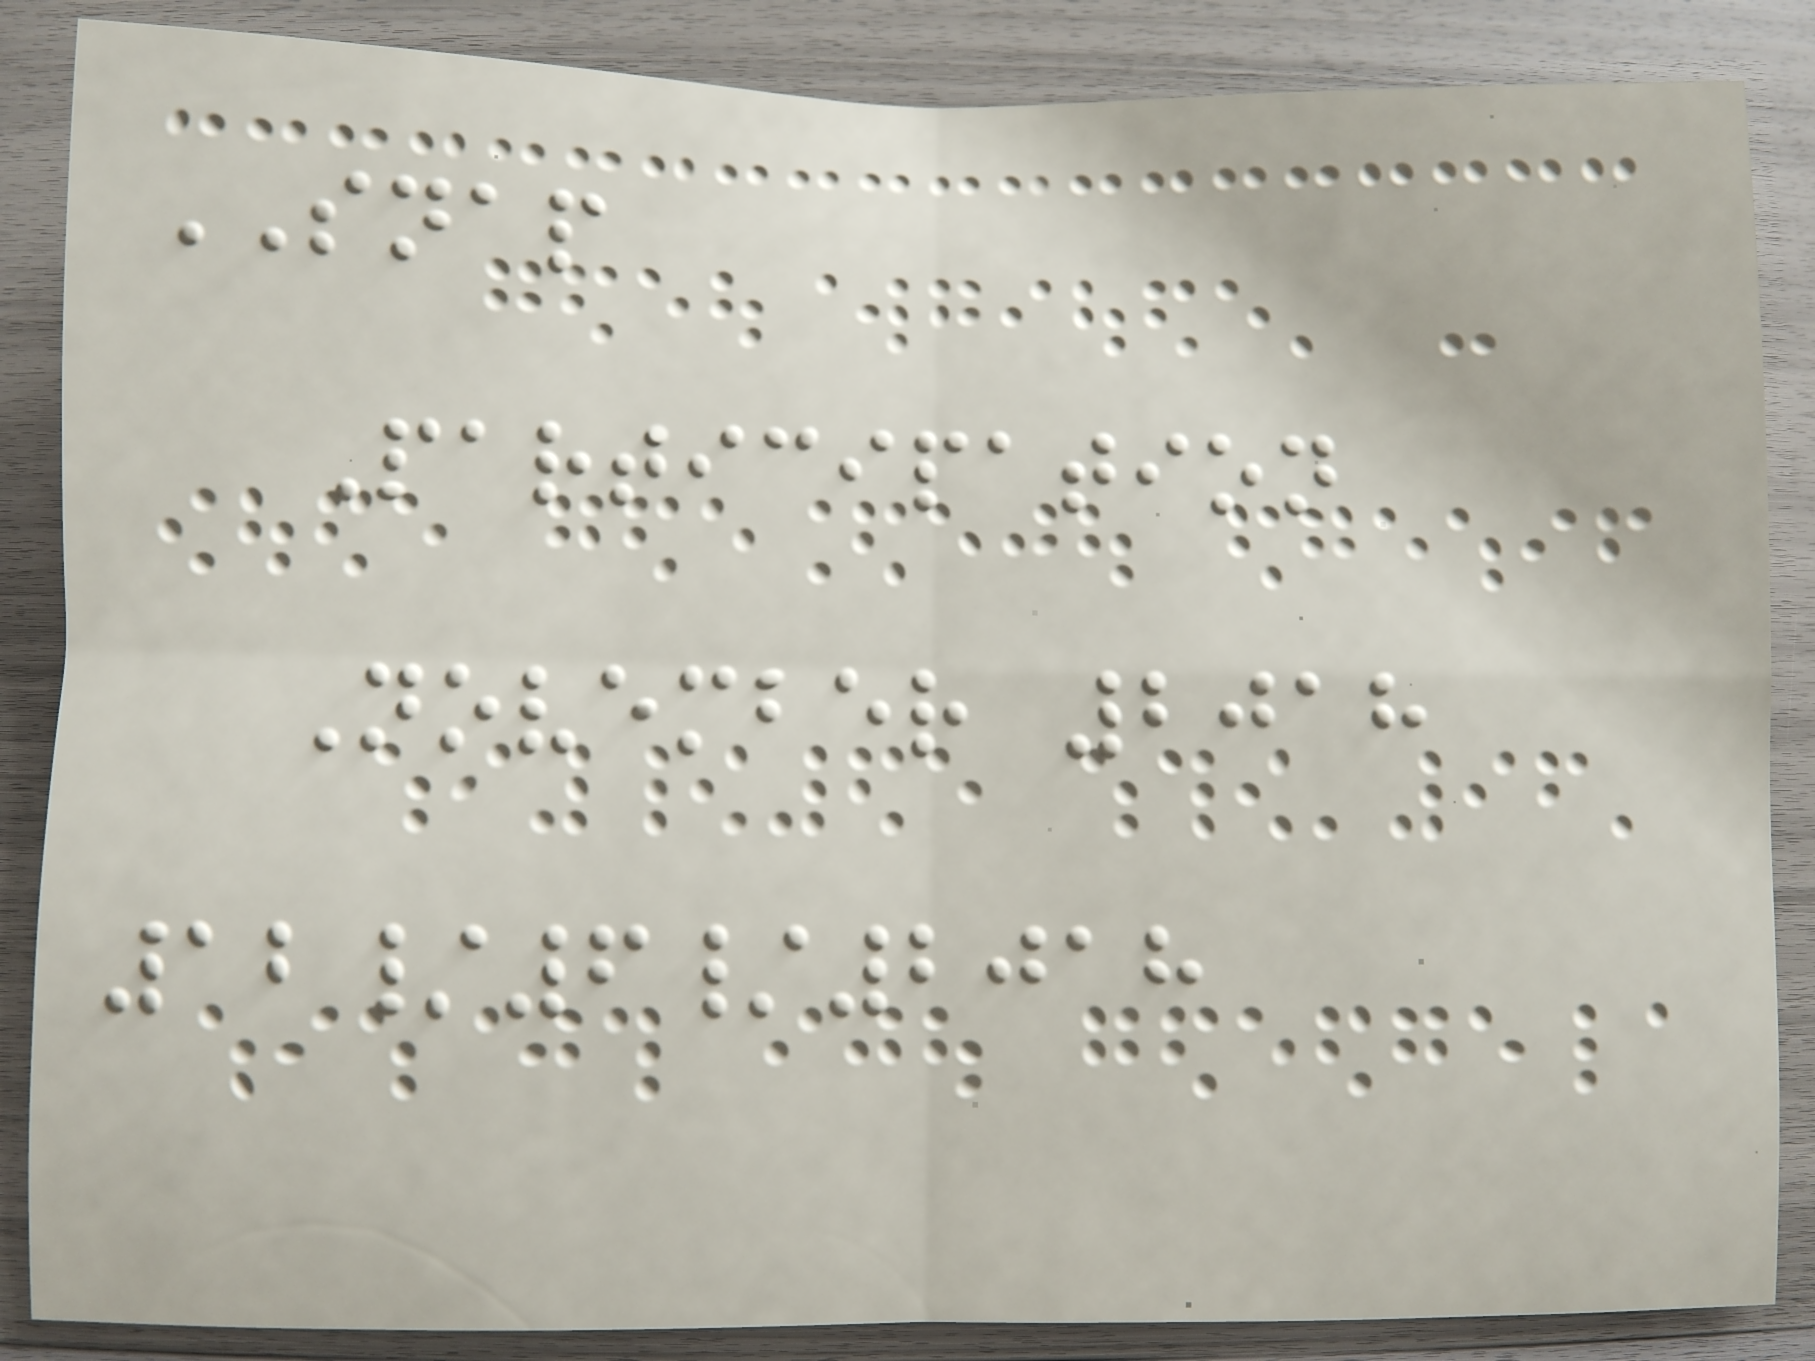SNAP
Participation
November 2018
12/6/2018
